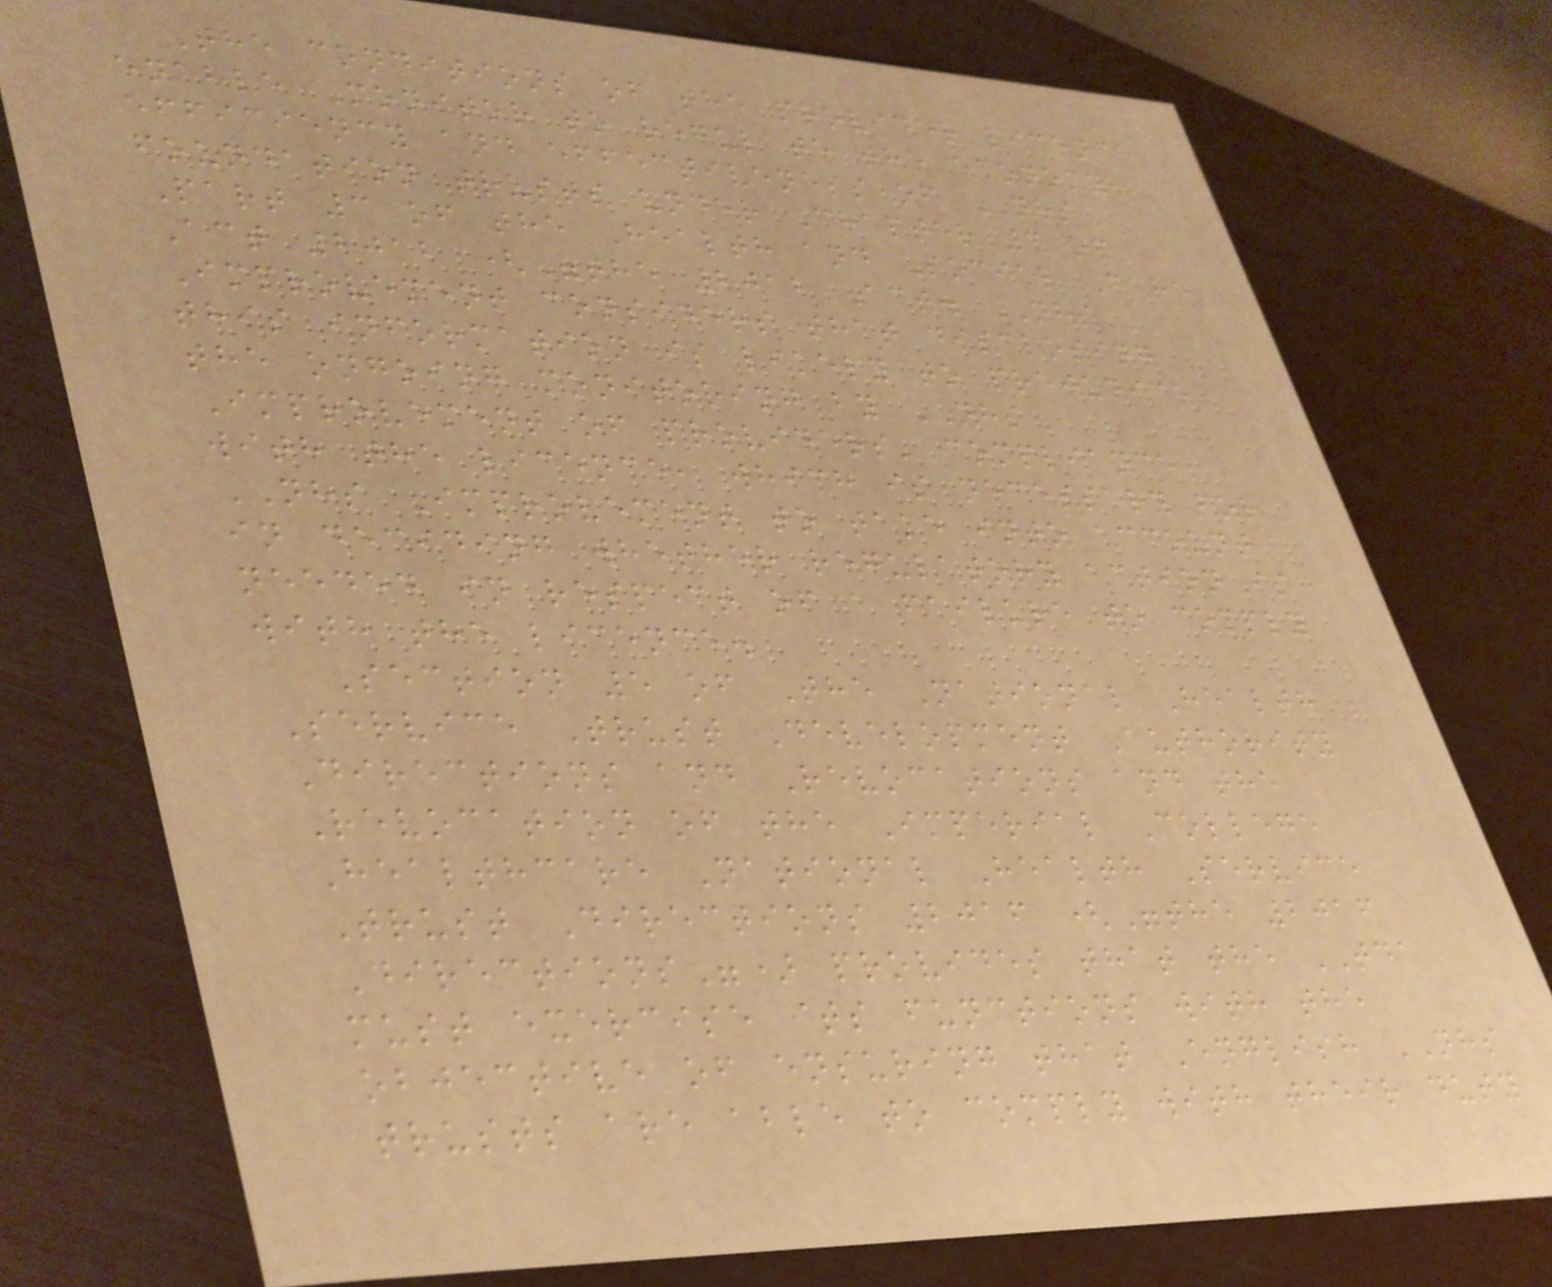The conditions of the provider licence
enable Monitor to regulate the economy,
efficiency and effectiveness of NHS
foundation trusts under Chapter 3 of
Part 3 of the Health and Social Care
Act 2012 ("the 2012 Act. NHS
Improvement considers that disclosing
this information is likely to prejudice
the ongoing monitoring by NHS
Improvement of providers' compliance
with the licence, which is necessary for
NHS Improvement to take into account
in deciding whether regulatory action is
needed in respect of a failure to comply
with the licence.
Section 5 of The National Health
Service Trust Development Authority
Directions and Revocations and the
Revocation of the Imperial College
Healthcare National Health Service
Trust Directions 2016 ("the 2016
Directions") provides that the TDA
must exercise its functions with the
objective of ensuring that English NHS
trusts are able to comply with their duty
